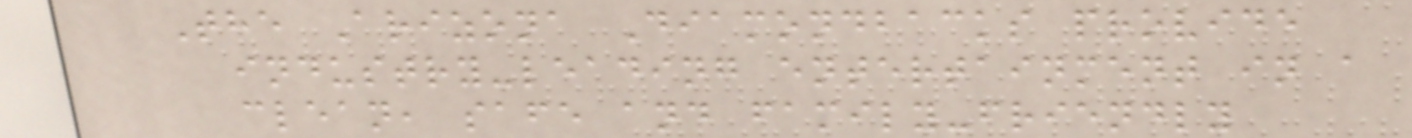The Arizona Diamondbacks provide
industry-leading entertainment in a
clean, safe and family-friendly
